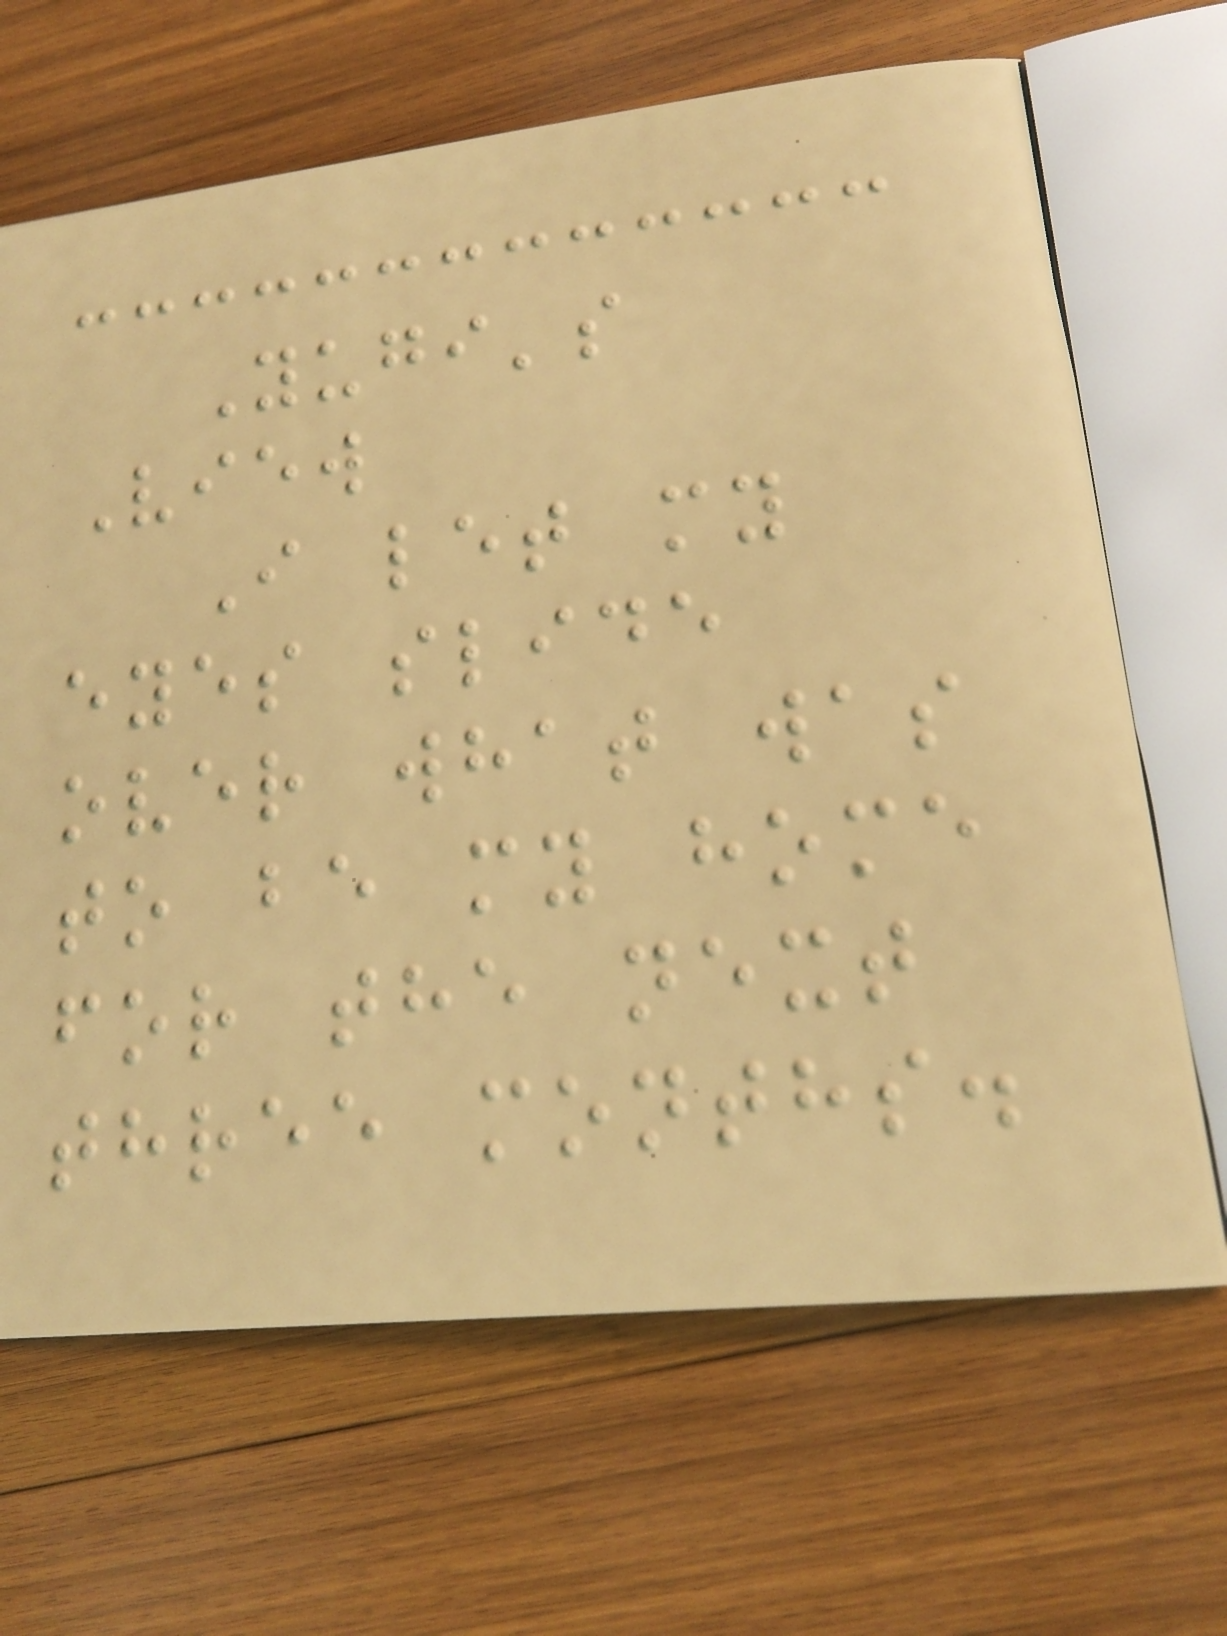Yugi's
View
I let my
eyes slide
over what was
to be my home
for the next
three months.
